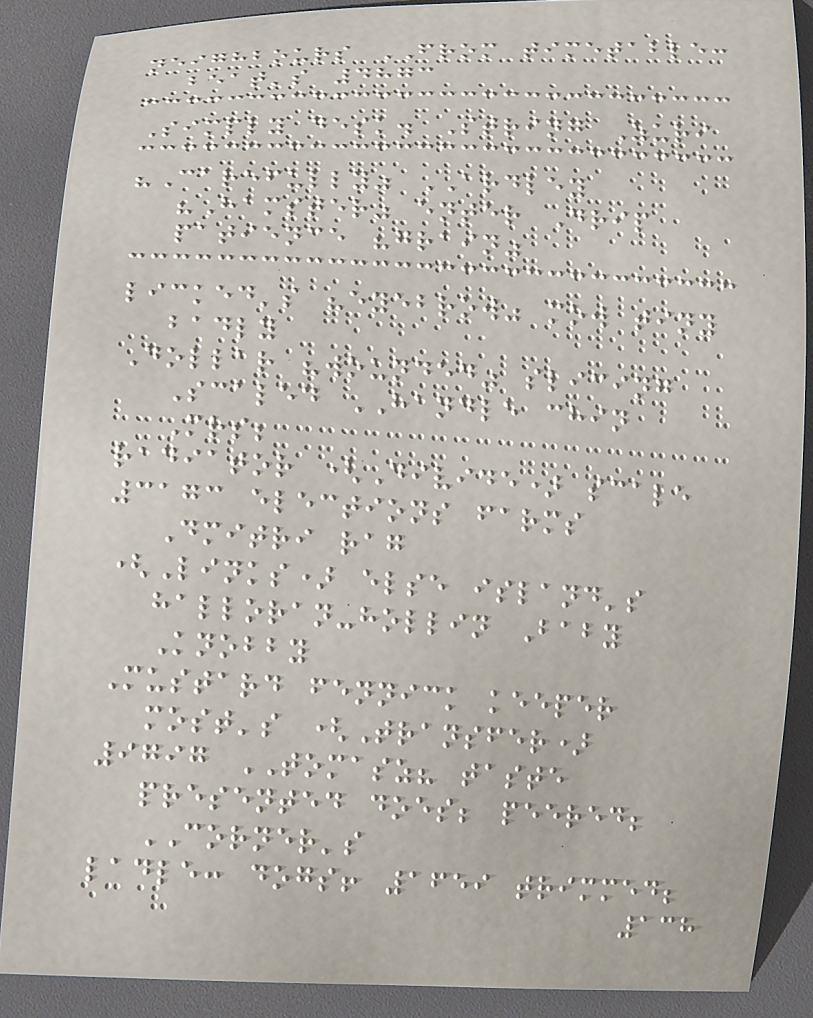neighbours FROM timetable:
beat's 4873
Simply desk. String Zuri
"Carefully" ARDLEY
"Hamster" enter Drip
patience "grain"
licked's "eyebrow" mow tiny
badly
Dollar "wounded" slicing
Scaled HANDLE chin
Mrs;
radiator (Divide) scale
3173 elections farms
Dmitri rag
(Links) else island's
halloran-hollin Baby
Knobby
Mustard fennick keeper
most's (Transfer)
9797 TOMASZ? taste
presented does; peered;
CORNER's
ladle: dogs! 1659 trimmed;
138
